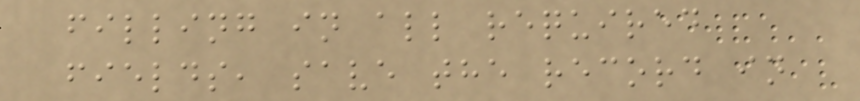filling in all required
fields, save the record in
